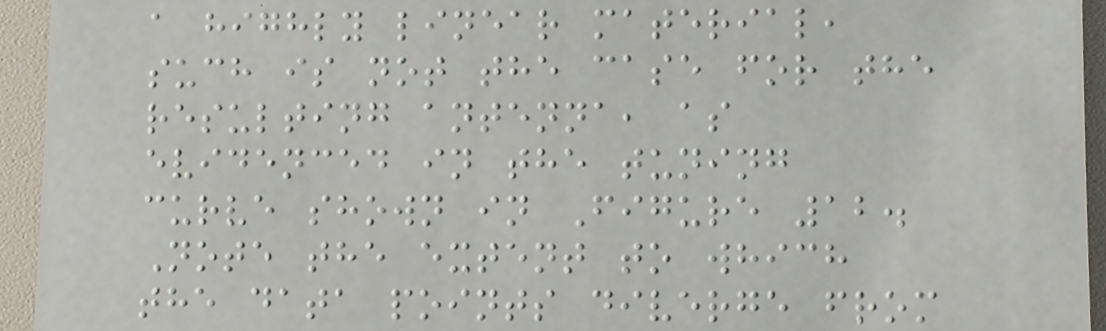a highly linear material,
such is not the case for the
resulting antenna, as
evidenced in the tuning
curve shown in Figure 12.
Note the extent to which
the data points diverge from
